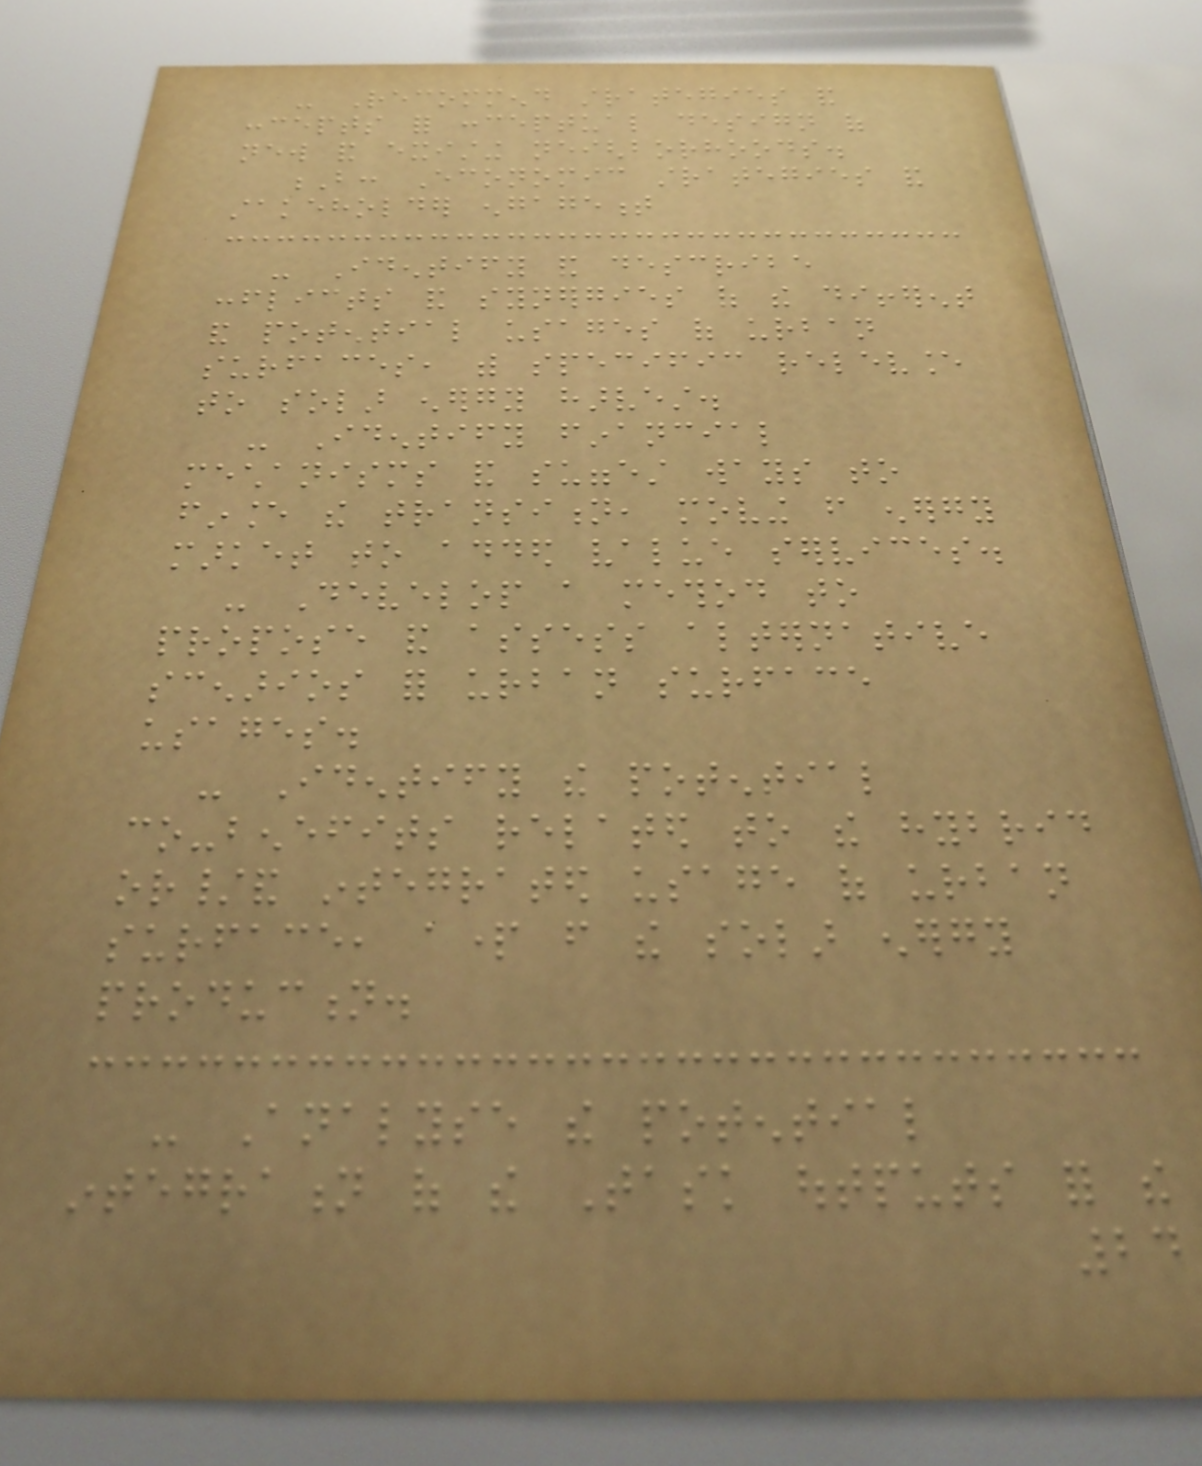- Recommend strategies and
concepts for conceptual design of
new and existing neighborhoods.
B: Economic strategies and
stakeholder engagement
- Identify and describe
conflicts and synergies of the different
and potential usages of urban
surfaces, with specific relevance
to solar energy harvest.
- Identify financial
mechanisms and suggest ways to
finance the transition, moving from energy
market to added value services.
- Develop a method to
propose and assess alternative
scenarios for urban surface
usages.
- Identify the potential
co-benefits related to the hybrid
or/and integrated usage of urban
surface, apart from the solar energy
production.
- Analyse the potential
integration of the Task outputs for the
24
